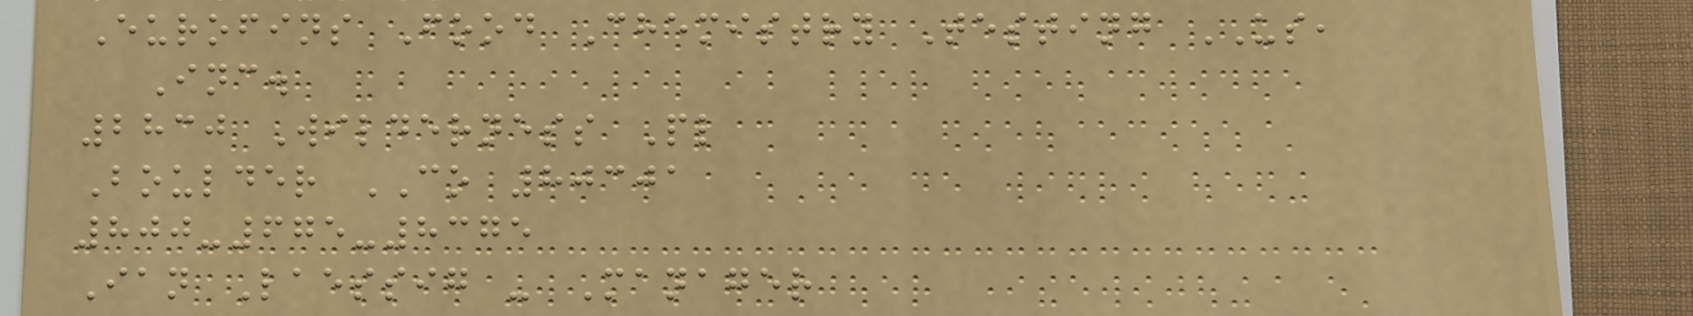Eurofins Food Chemistry Testing US,
Inc.
2830 Wilderness Pl
Boulder CO 80301
800-675-8375
Ian Laessig - Manager
